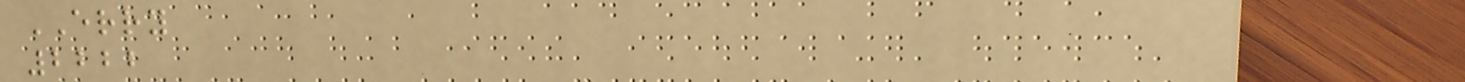ERRY
2222
